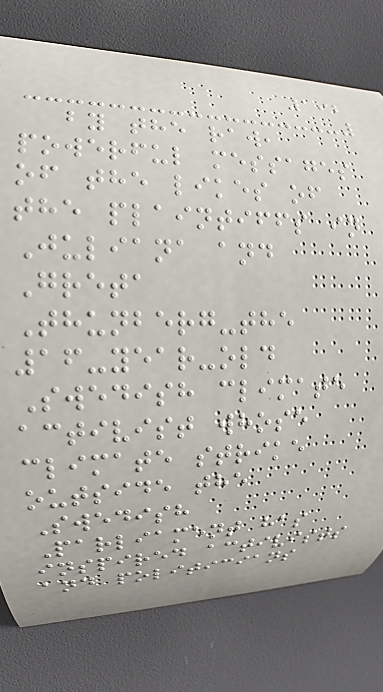192
by the raw,
powerful messages
of the likes of
the plaintiffs in
Juliana and
Greta
Thunberg-the
16-year-old
Swedish climate
activist whose
climate strike
outside the
Swedish
Parliament has
inspired activists
and politicians
